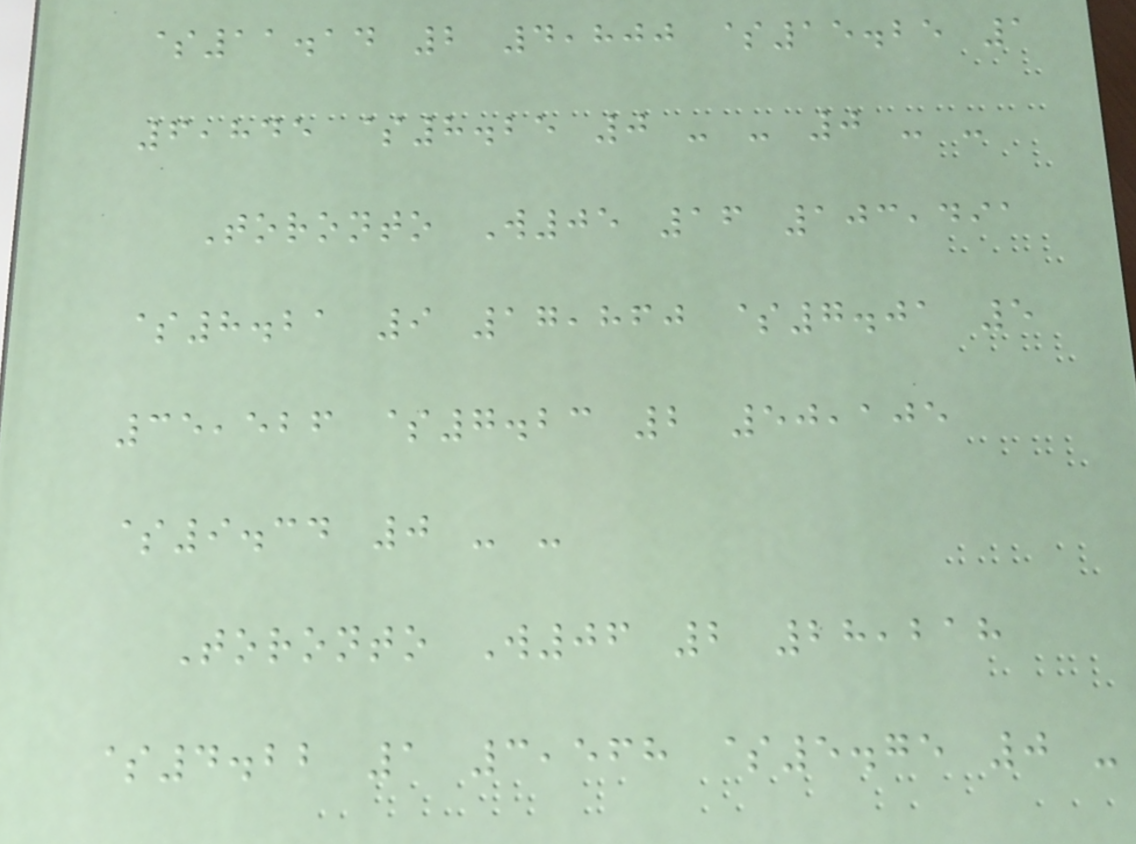$11.14 2 4,800 $15.25 1
6,845 $8.25 0 - - 0 - -
Toronto W05 16 103,491
$8.21 9 17,860 $7.01 5
35,526 $7.23 2 50,105
$9.34 0 - -
Toronto W06 2 28,218
$4.22 1 3,568 $5.75 0 -
